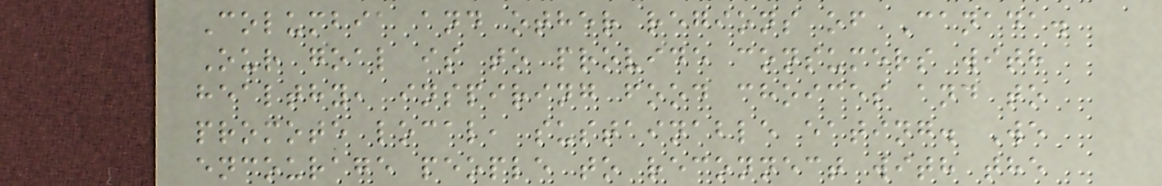Columbia and other regions of Canada.
Our goal is to provide consumers with
healthy, inspiring food choices and to
promote local, sustainable eating. We
encourage people to reconnect with the
